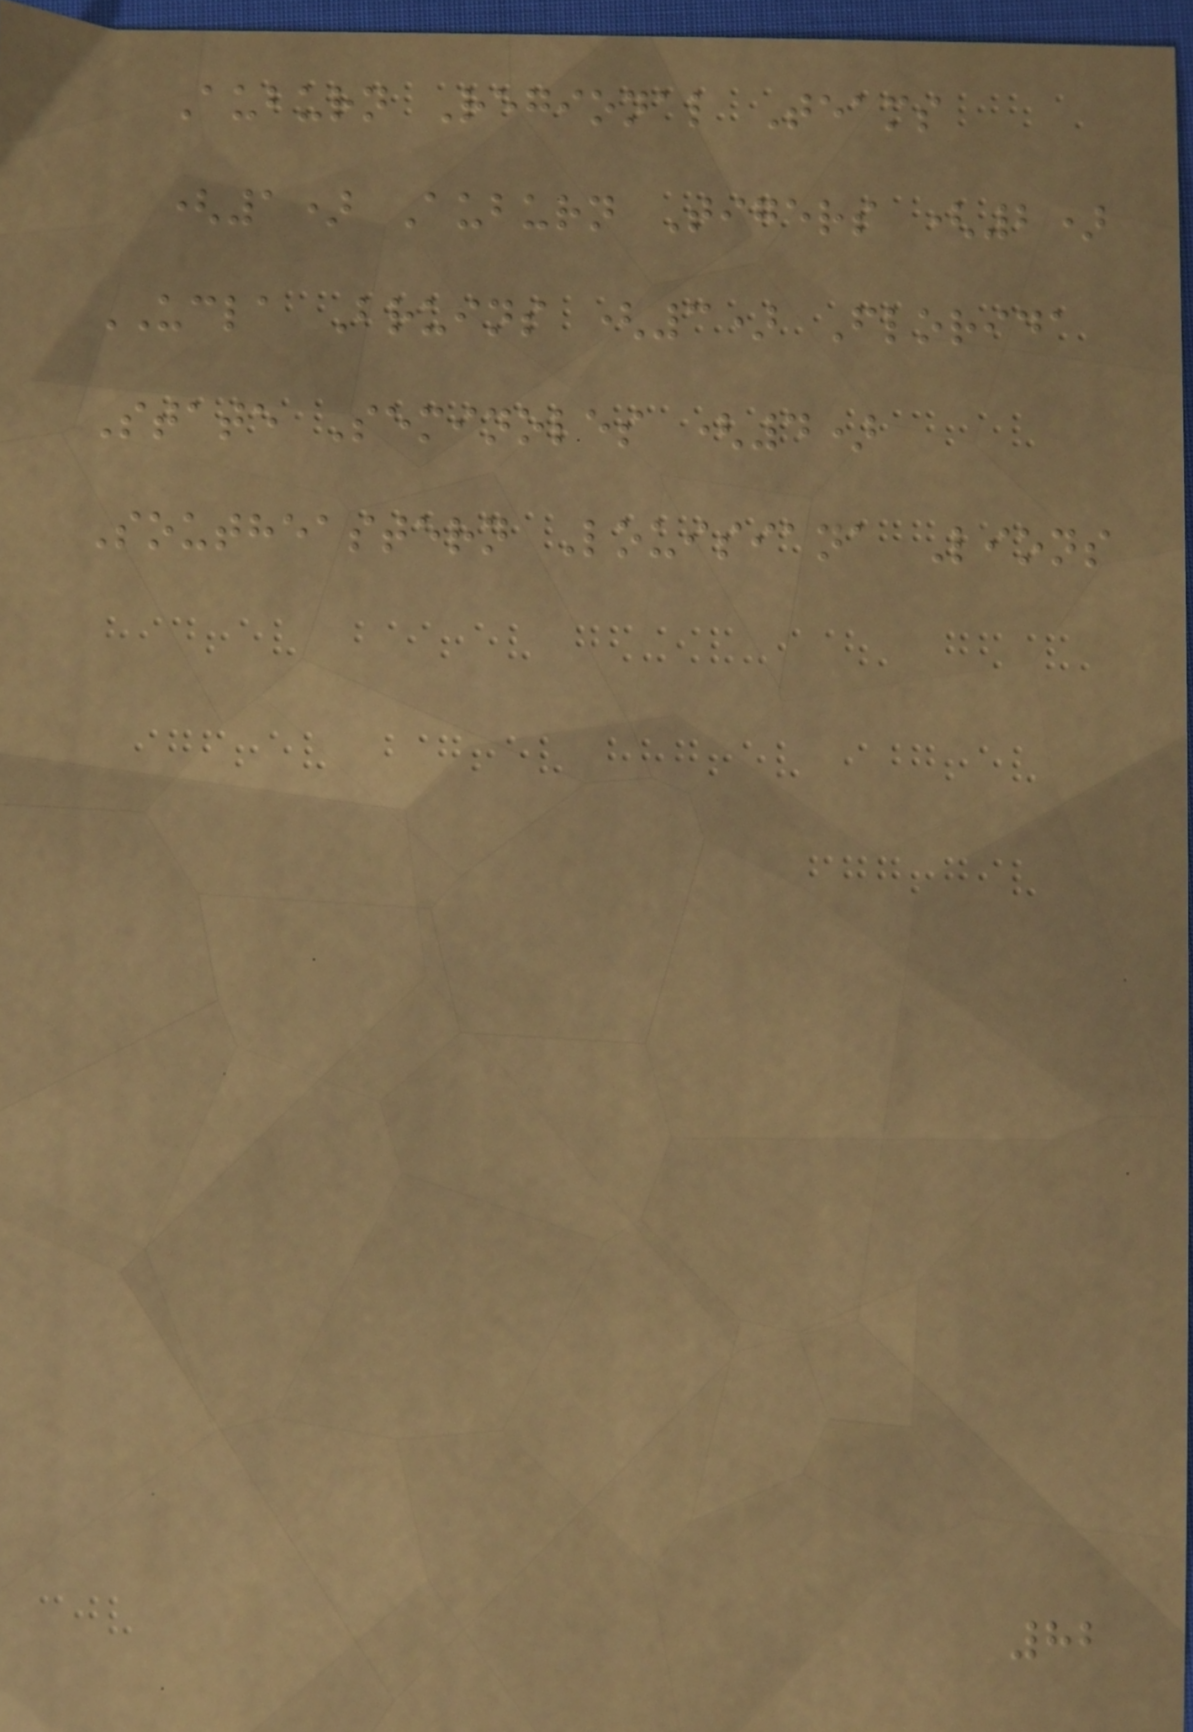Auburn Regional Teams
(1) Auburn Tigers (2)
UCLA Bruins (3) Florida
State Seminoles (4)
Southeastern Louisiana Lions
82
